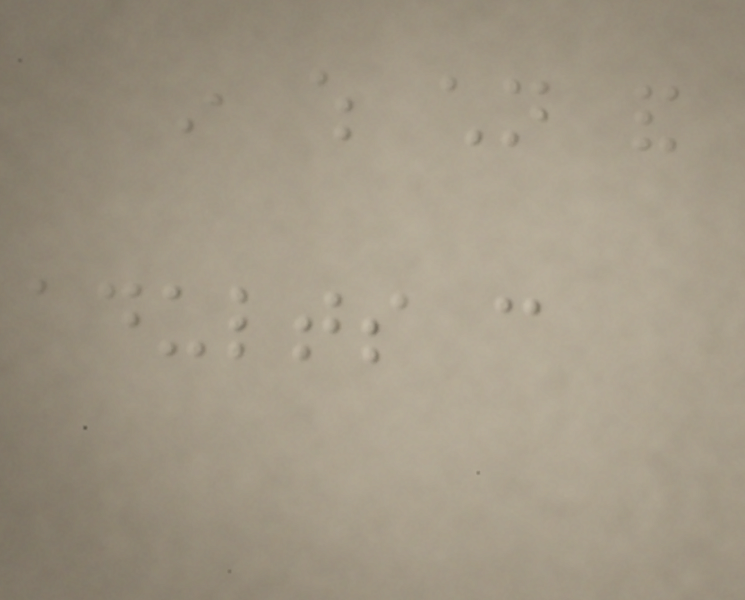in which children and
adults can
